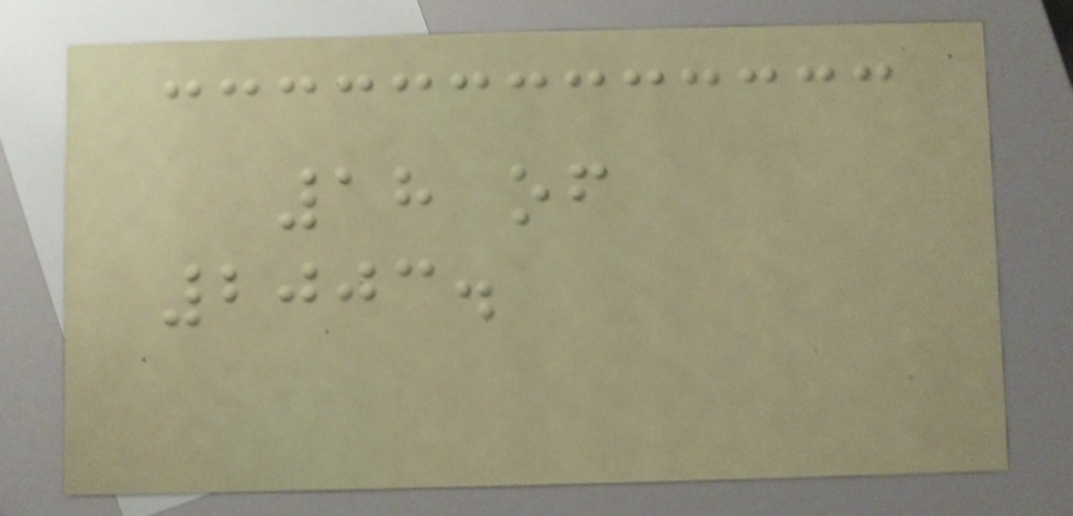18 of
2003.
